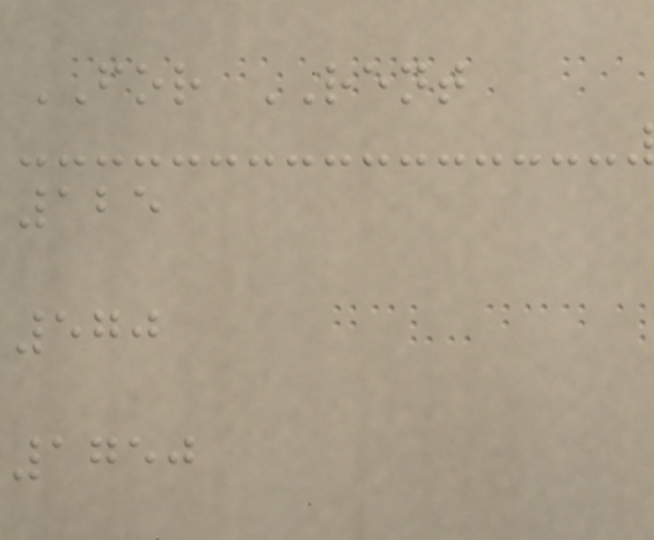FOR RENT
125
570
1750
